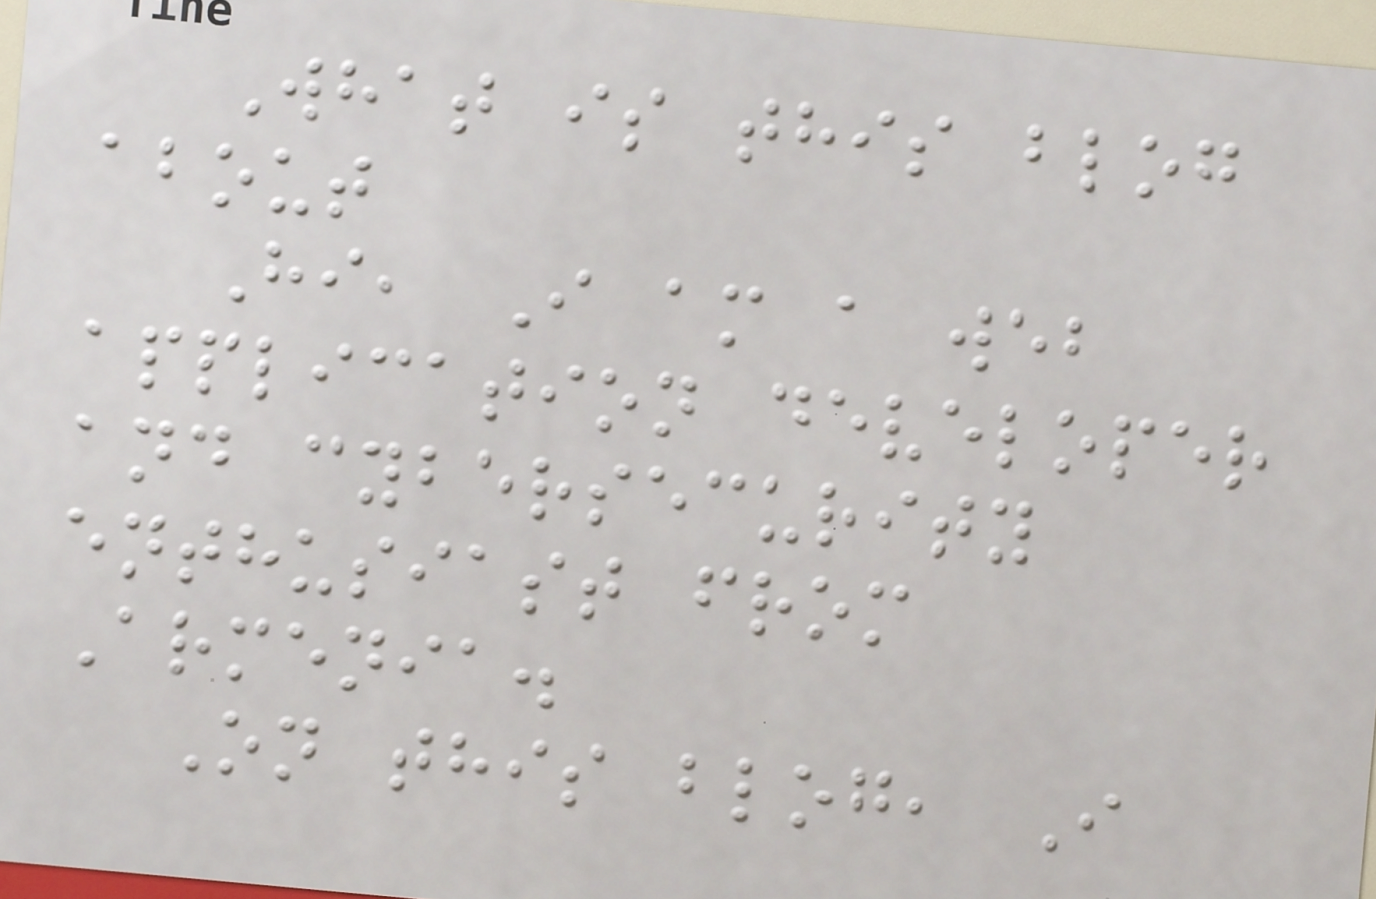What is this blog
about
Hi, I am a web
application developer
and cybersecurity
enthusiast from
Armenia.
On this blog, I
